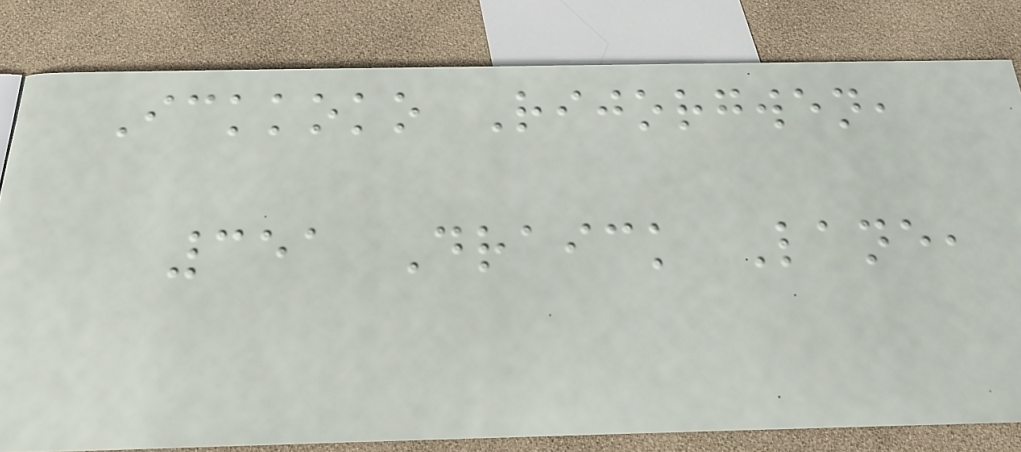Ickkoko Rijorgwen,
351 Draick Lane,
